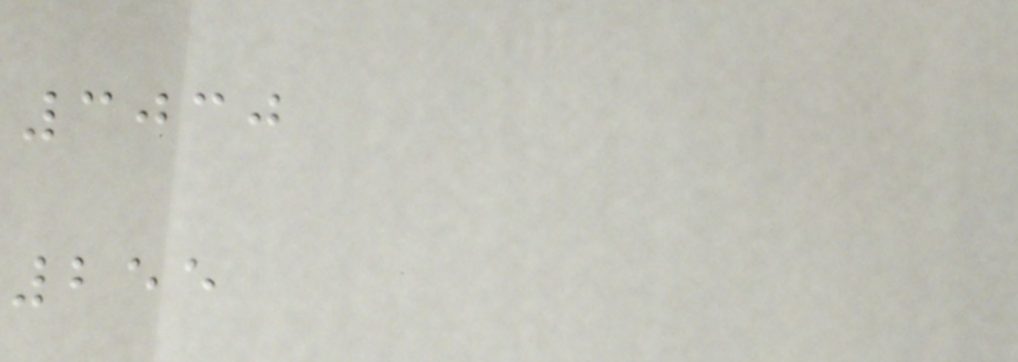3030
255
